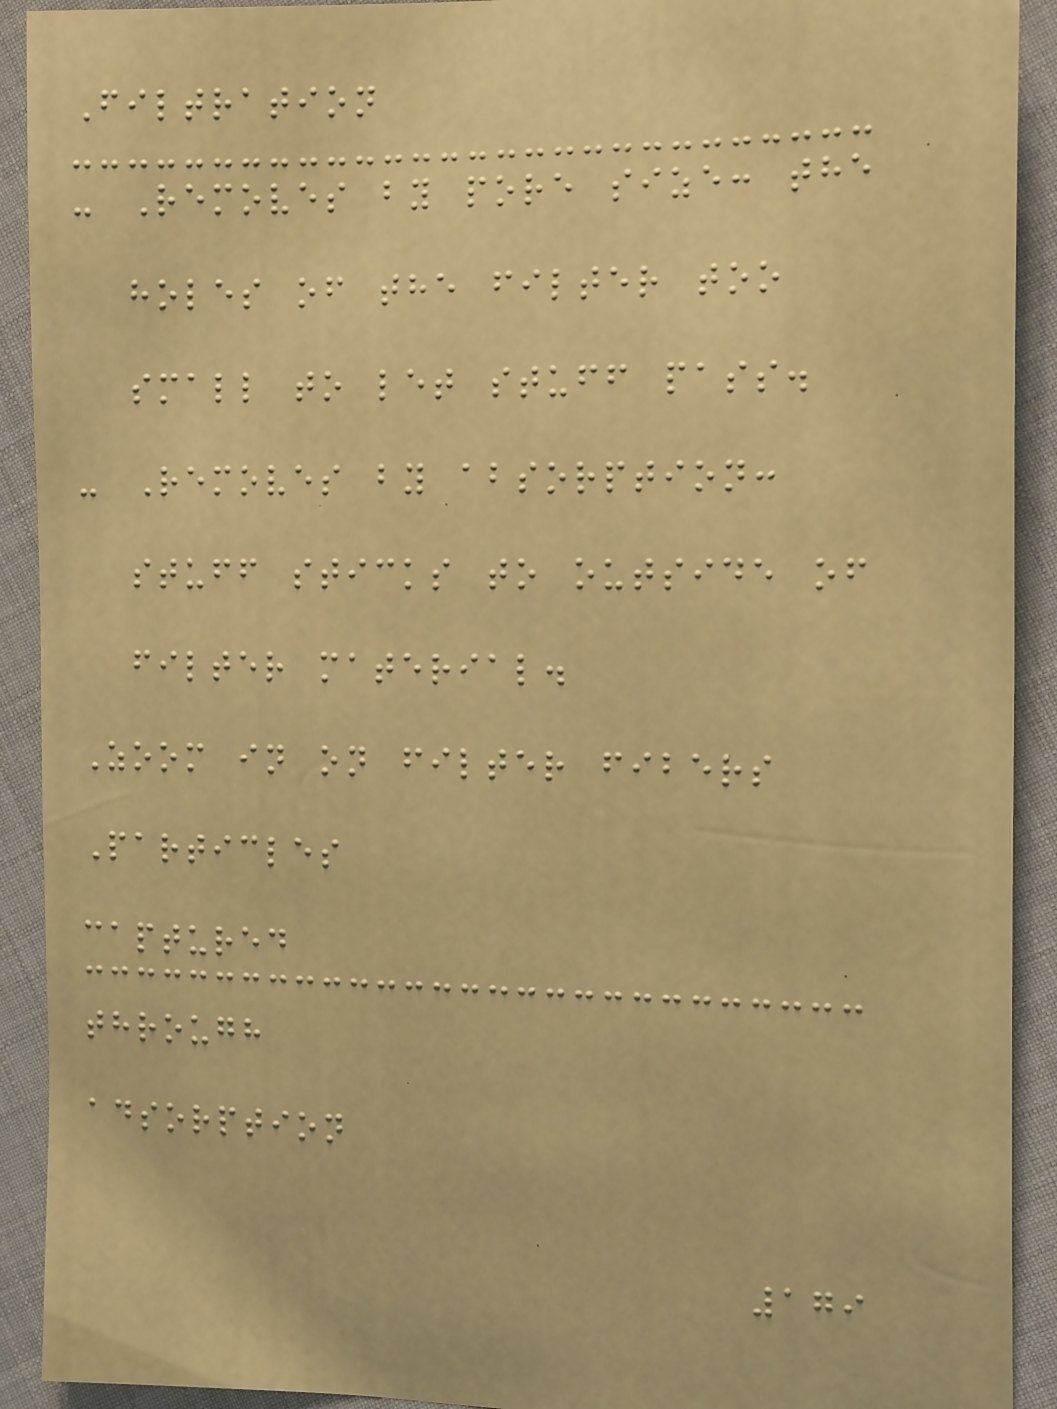Filtration
- Removes by pore size: the
holes of the filter too
small to let stuff pass.
- Removes by absorption:
stuff sticks to outside of
filter material.
Zoom in on filter fibers
Particles
captured
through
adsorption
179
